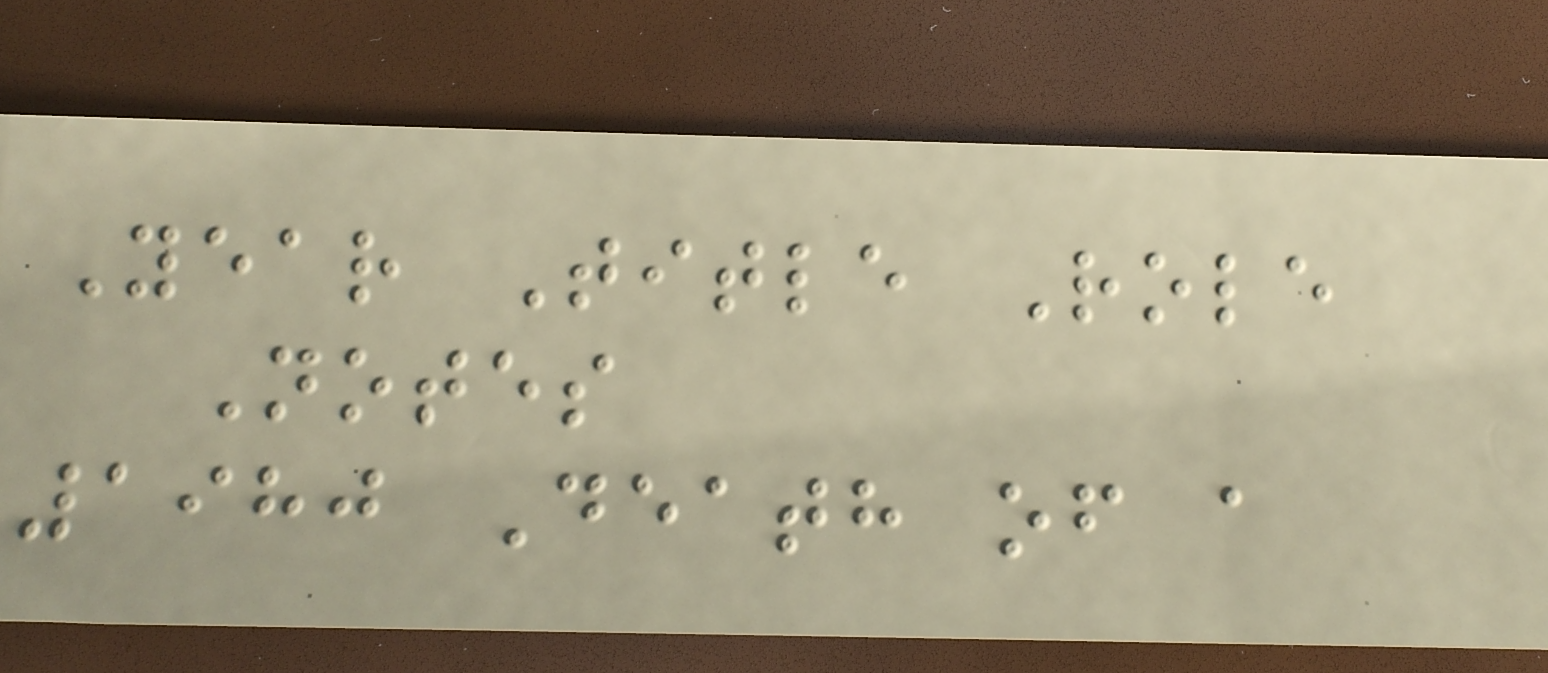Year Title Role
Notes
1980 Death of a
